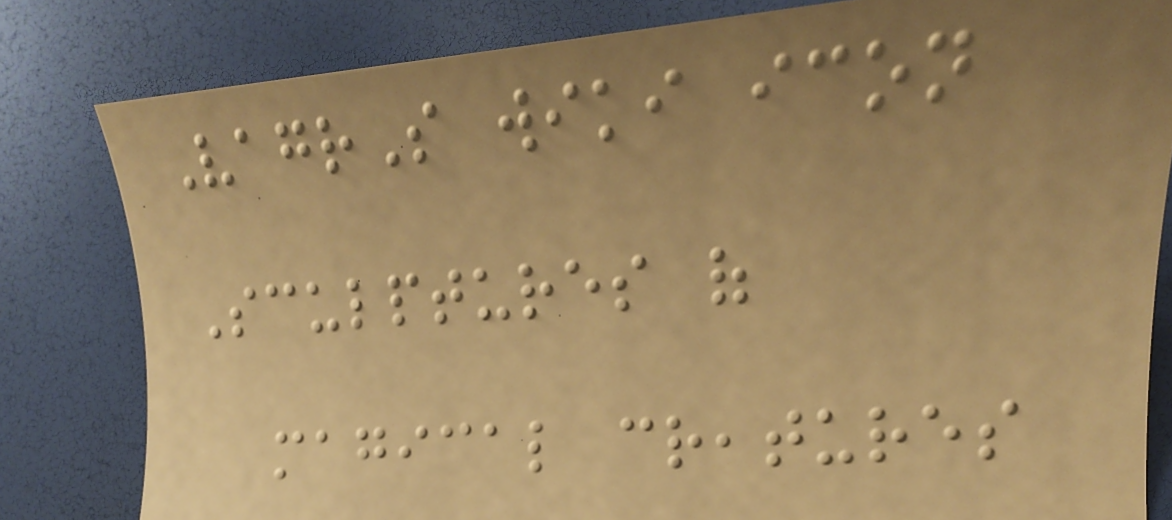VagrS wiki icon
Sculptures of
magical creatures
